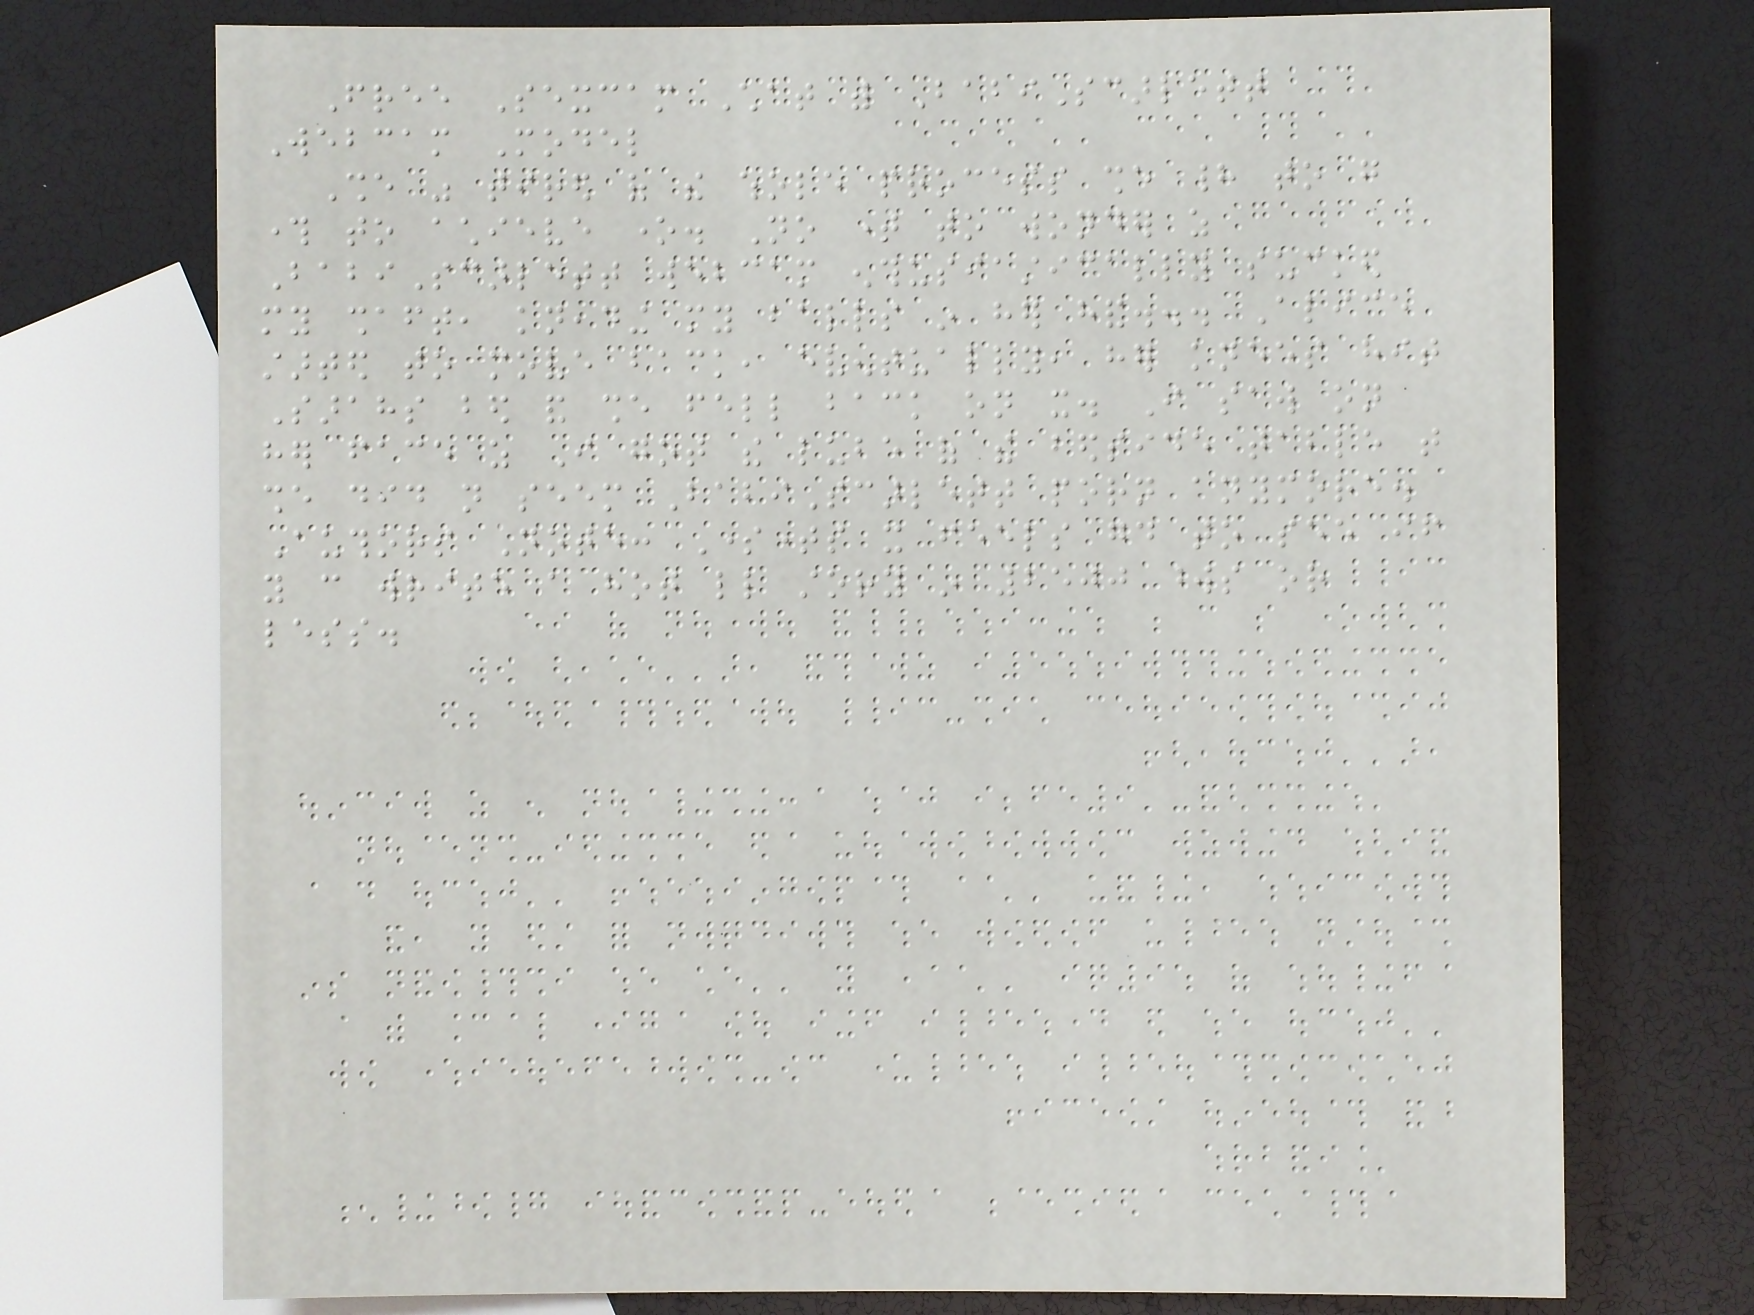Free Sexcam Chat with BabiScarlett
Webcam Model
She was tired of the whole process she had to go
through to achieve one. No time to wonder as
BabiScarlett webcam enthusiastically sucked
my shaft, kneading my balls in her hand... Alice
started to move back, eventually, her knees hit
Sarahs bed and she fell back on it. I saw on
her face as I got the lube of the bedside table that
she did not seem BabiScarlett porn anymore.
Authors Note: Sometimes it feels good to see if
you can write a hot little story in 2500 words or
less.
